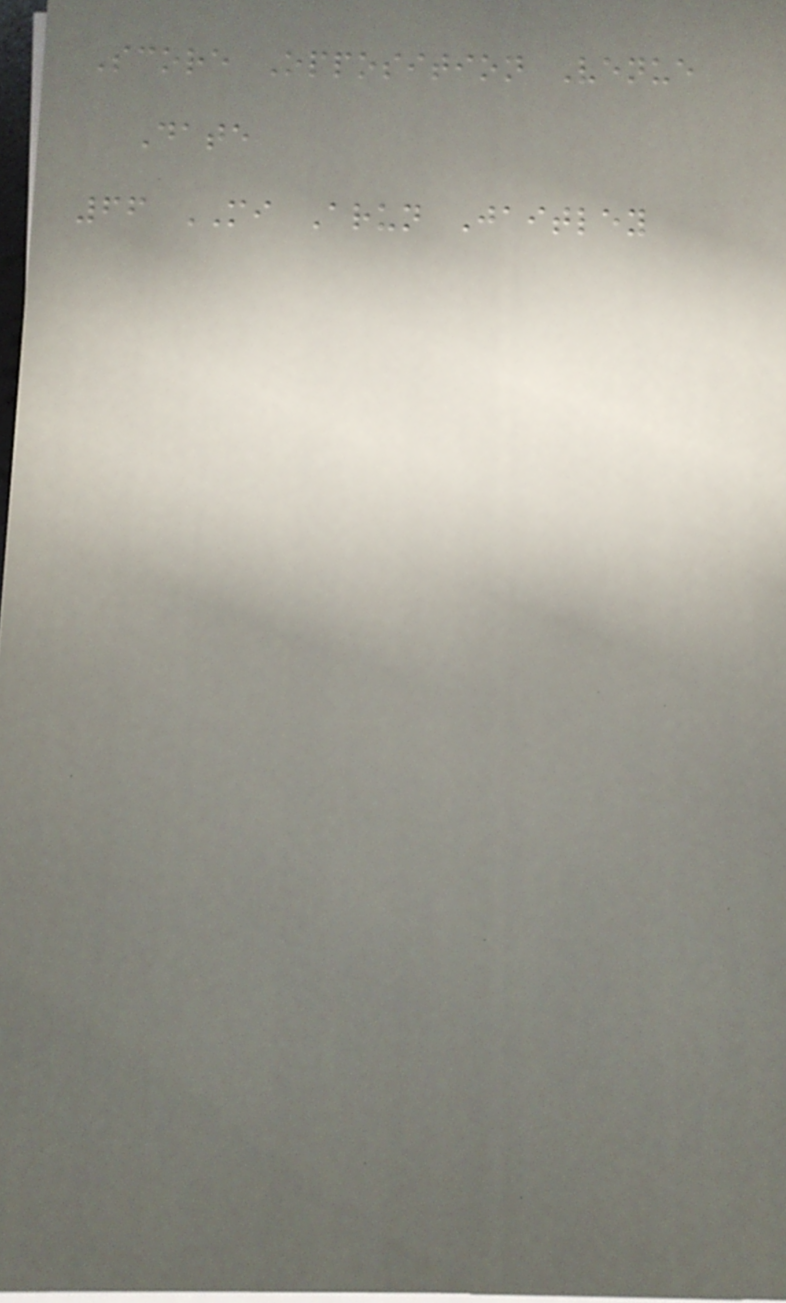Score Opposition Venue
Date
66 MI Arun Jaitley
